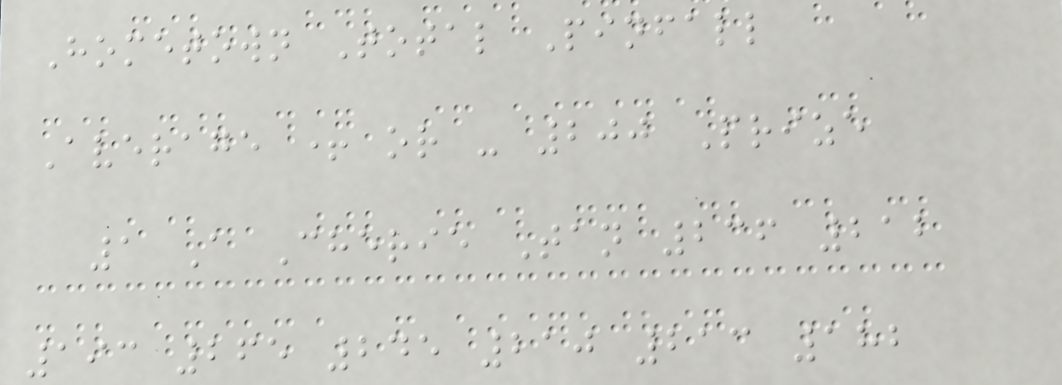Hometown Total Pinfall
Average + or - 200 Prize
1 A Cherie Tan 236 212
193 265 245 210 213 182
